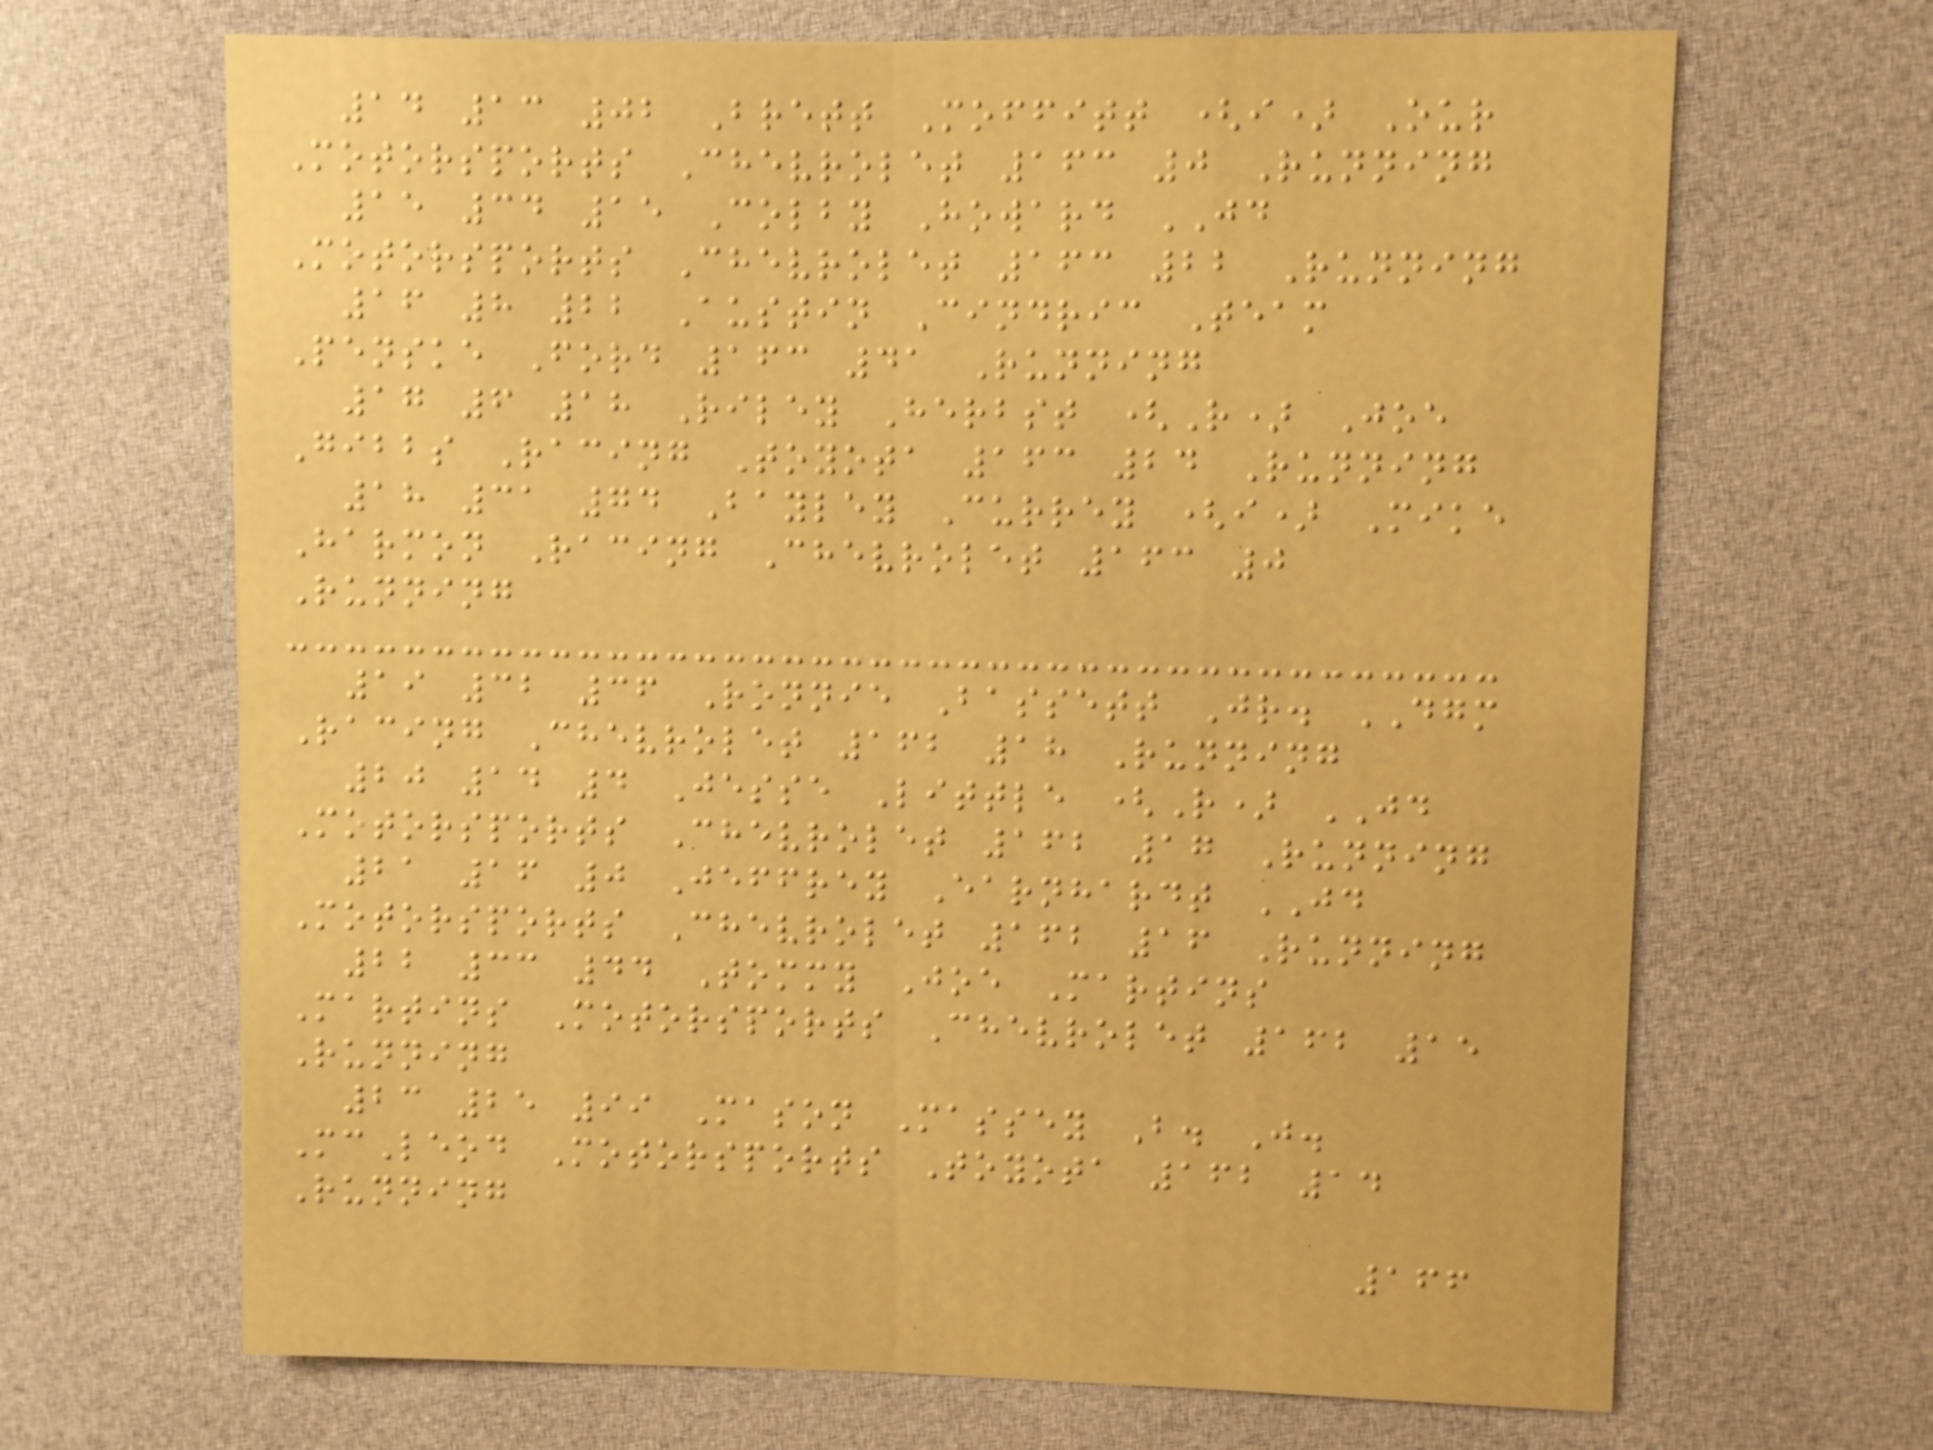14 13 02 Brett Moffitt (i) Our
Motorsports Chevrolet 163 0 Running
15 34 15 Colby Howard JD
Motorsports Chevrolet 163 22 Running
16 8 22 Austin Cindric Team
Penske Ford 163 41 Running
17 6 18 Riley Herbst (R) Joe
Gibbs Racing Toyota 163 24 Running
18 31 74 Bayley Currey (i) Mike
Harmon Racing Chevrolet 163 0
Running
19 32 36 Ronnie Bassett Jr. DGM
Racing Chevrolet 162 18 Running
20 14 4 Jesse Little (R) JD
Motorsports Chevrolet 162 17 Running
21 16 0 Jeffrey Earnhardt JD
Motorsports Chevrolet 162 16 Running
22 33 44 Tommy Joe Martins
Martins Motorsports Chevrolet 162 15
Running
23 25 99 Mason Massey B. J.
McLeod Motorsports Toyota 162 14
Running
166
